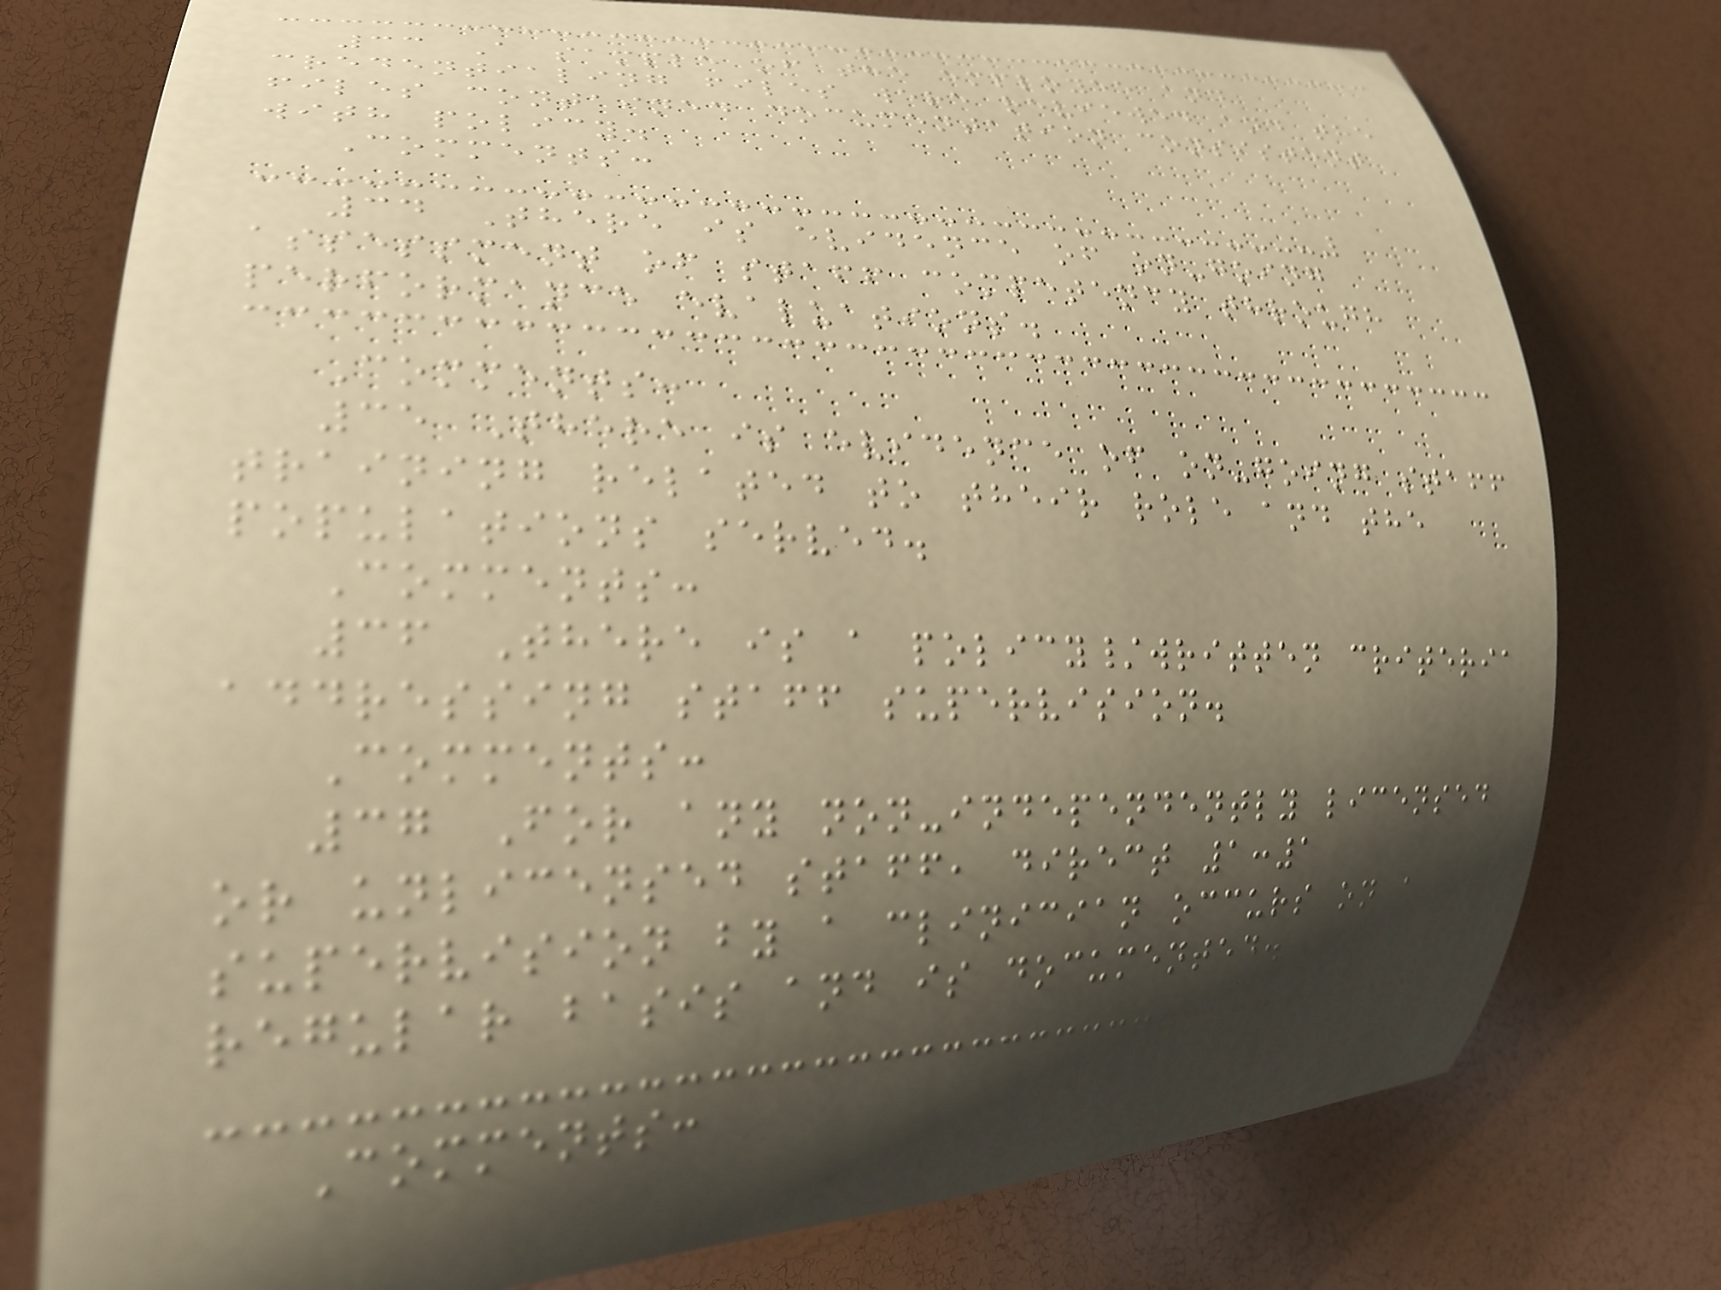33 A sample of the employee and
credentialing files were reviewed and the
files contained documentation consistent
with policy.
Comments:
34 There is evidence of on-going
assessment of staff competency through
performance evaluations.
Comments:
35 There is evidence of on-going staff
training related to their role and the
populations served.
Comments:
36 There is a policy/written criteria
addressing staff supervision.
Comments:
37 For any non-independently licensed
or unlicensed staff, direct 1:1
supervision by a clinician occurs on a
regular basis and is documented.
Comments:
